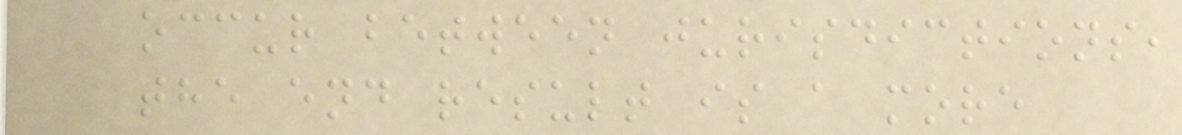occur between jurisdictions,
the end result is a more
